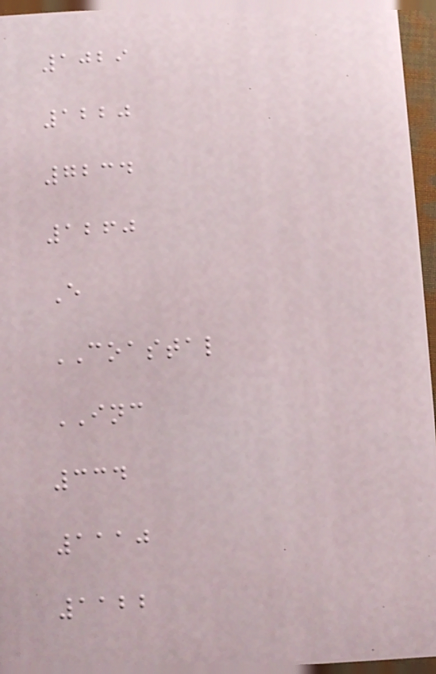1029
1220
7234
1260
E
COASTAL
INC
334
1110
1122
